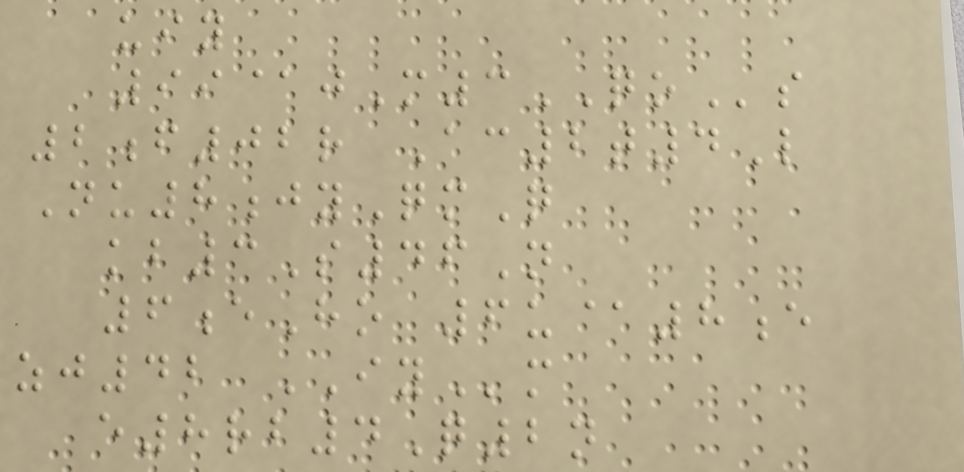uiy
99@jM3QOs
2f02r Ac2t4L
Nu8jyQmQ
kb3S46N
6eHo 6u@8e
zj42 IYm
e8rb4Q2n
